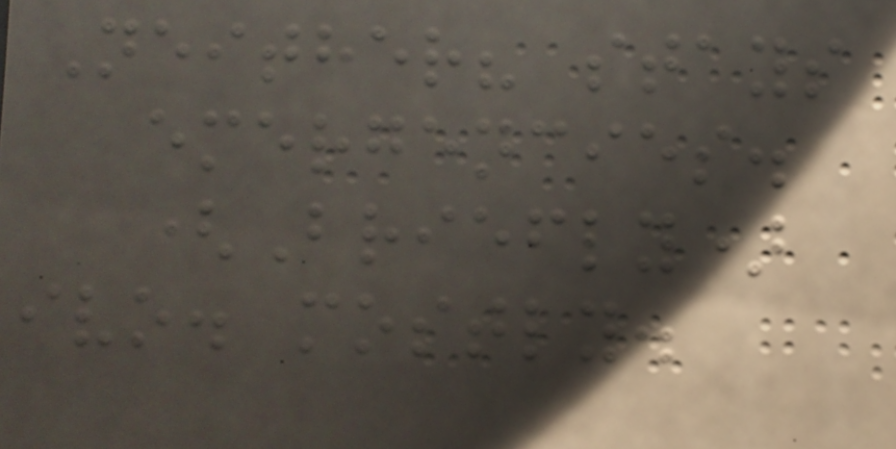Neither? stays
emergencies.
(Briefly)
ivo. mostly.
